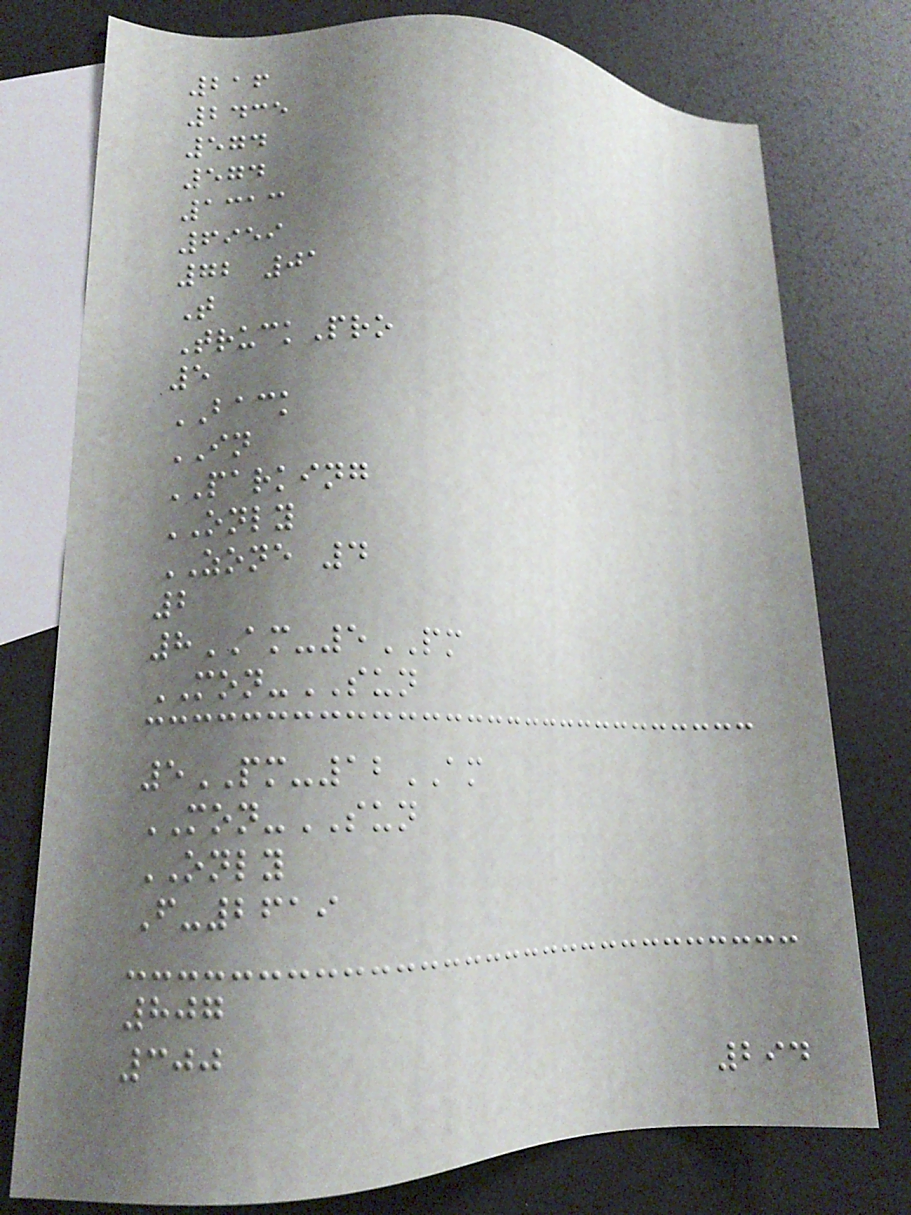216
2435
574
574
1313
6959
72 01
T
TruckPro
5
BACK
IN
PARKING
ONLY
ZONE 4
2
8AM-5PM
MON-SUN
5PM-12AM
MON-SUN
ONLY
F-2619
807
300
294
